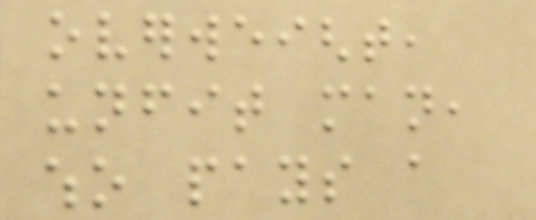overweight,
unfit man,
who pays a
